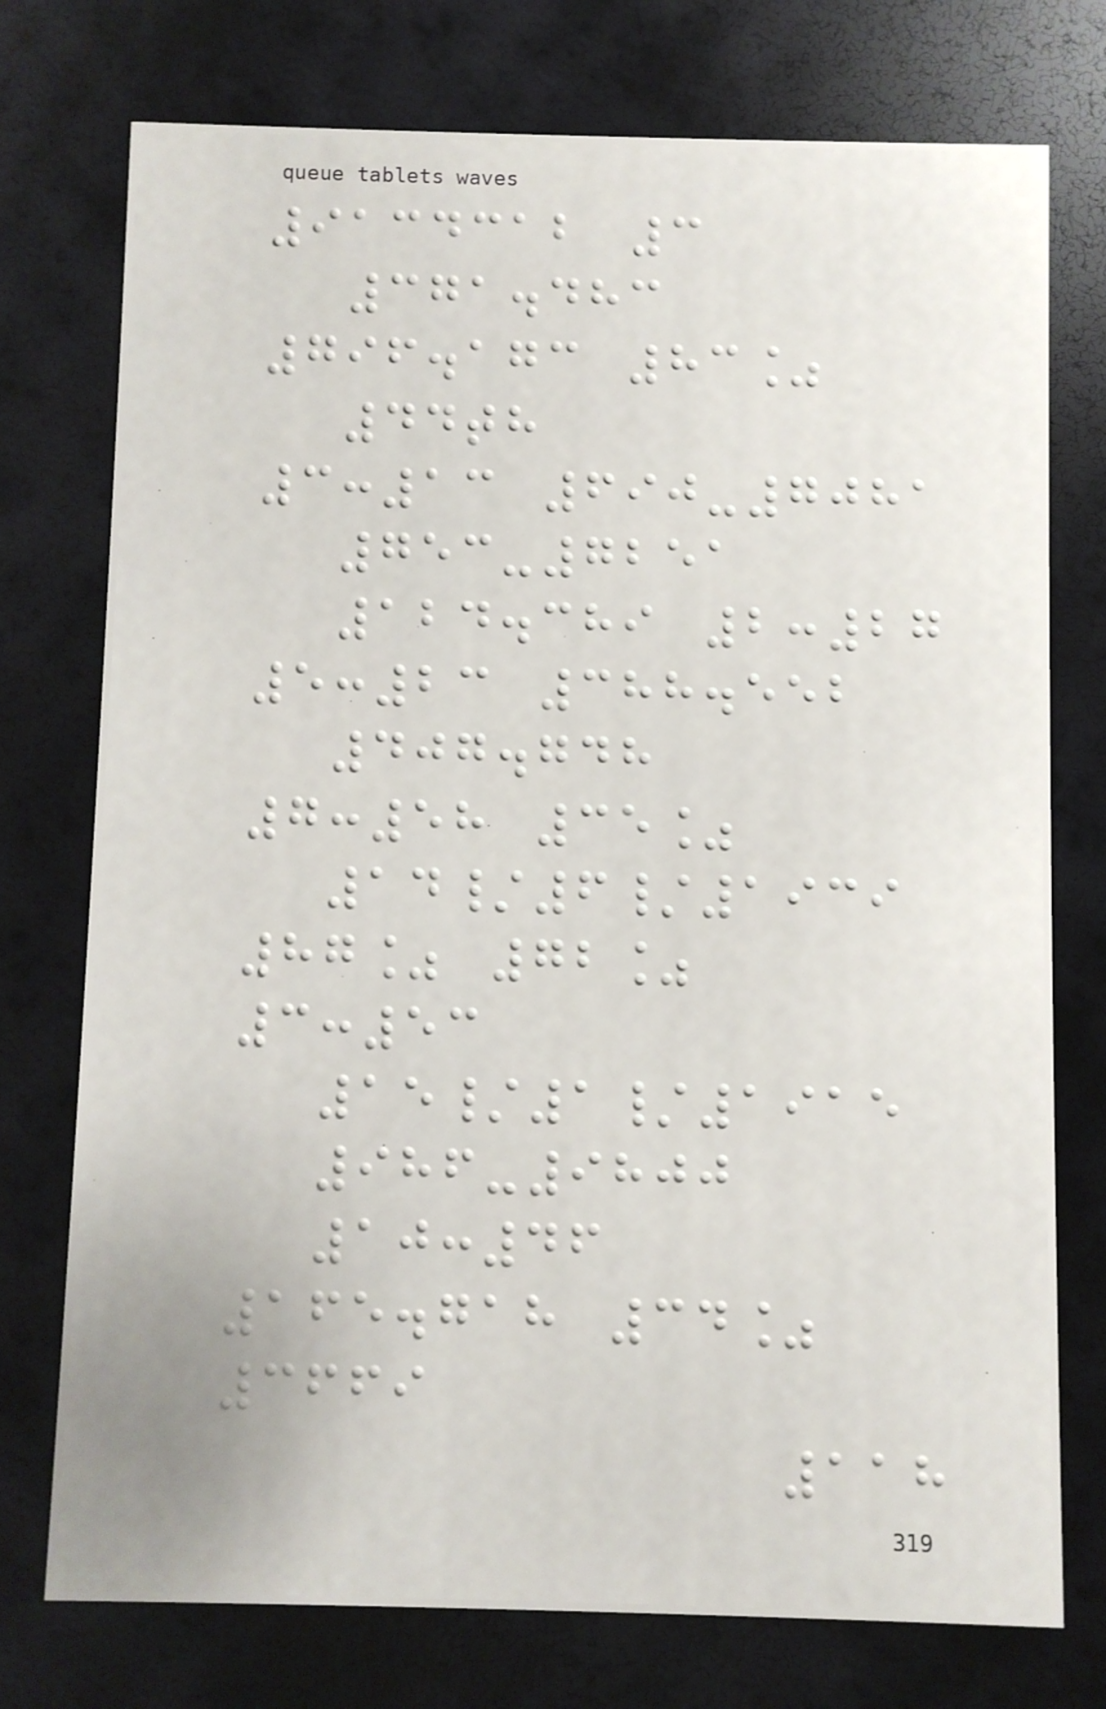9134312 3
371.483
796.173 83%
44th
3:13 690-7081
753-7251
124.389 2:27
5:23 388.552
407.748
7:58 35%
14/6/1939
87% 72%
3:53
15/1/1915
986-9800
10:46
165.718 34%
3669
118
